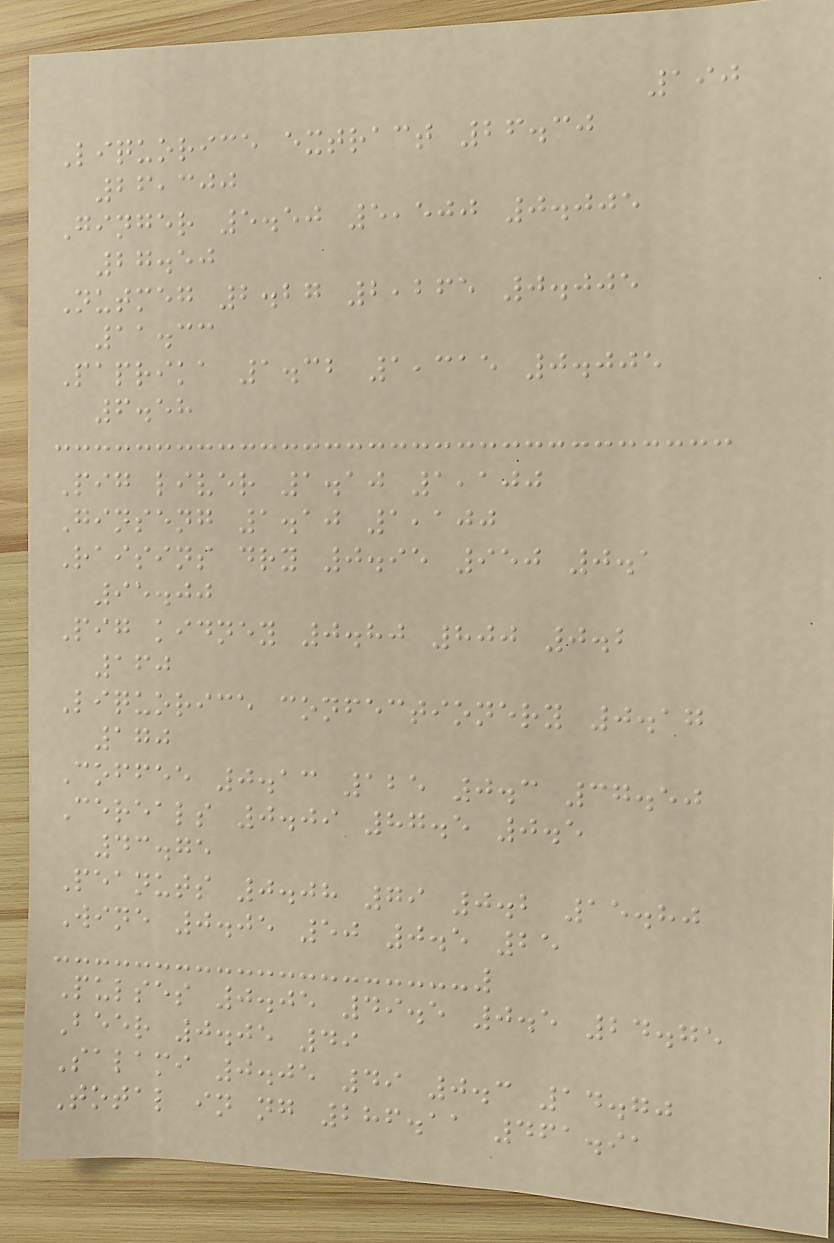190
Liquorice extract 26.30
26,300
Ginger 5.50 5,500 0.005
27.50
Nutmeg 2.27 2,265 0.005
11.33
Paprika 1.32 1,315 0.005
6.58
Pig liver 1.10 1,100
Ginseng 1.10 1,100
Raisins dry 0.95 950 0.1
95.00
Pig kidney 0.80 800 0.2
160
Liquorice confectionery 0.17
170
Coffee 0.13 125 0.3 37.50
Cereals 0.09 87.5 0.5
43.75
Peanuts 0.08 79 0.2 15.80
Wine 0.05 50 0.5 25
Pulses 0.05 49.5 0.5 24.75
Beer 0.05 49
Salami 0.05 49 0.3 14.70
Total in ng 286.11 461.91
